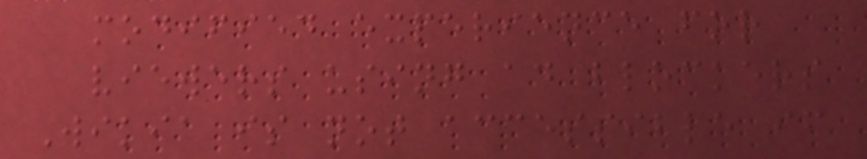modified experience for
viewers using ad blockers
Wikia is not accessible if
